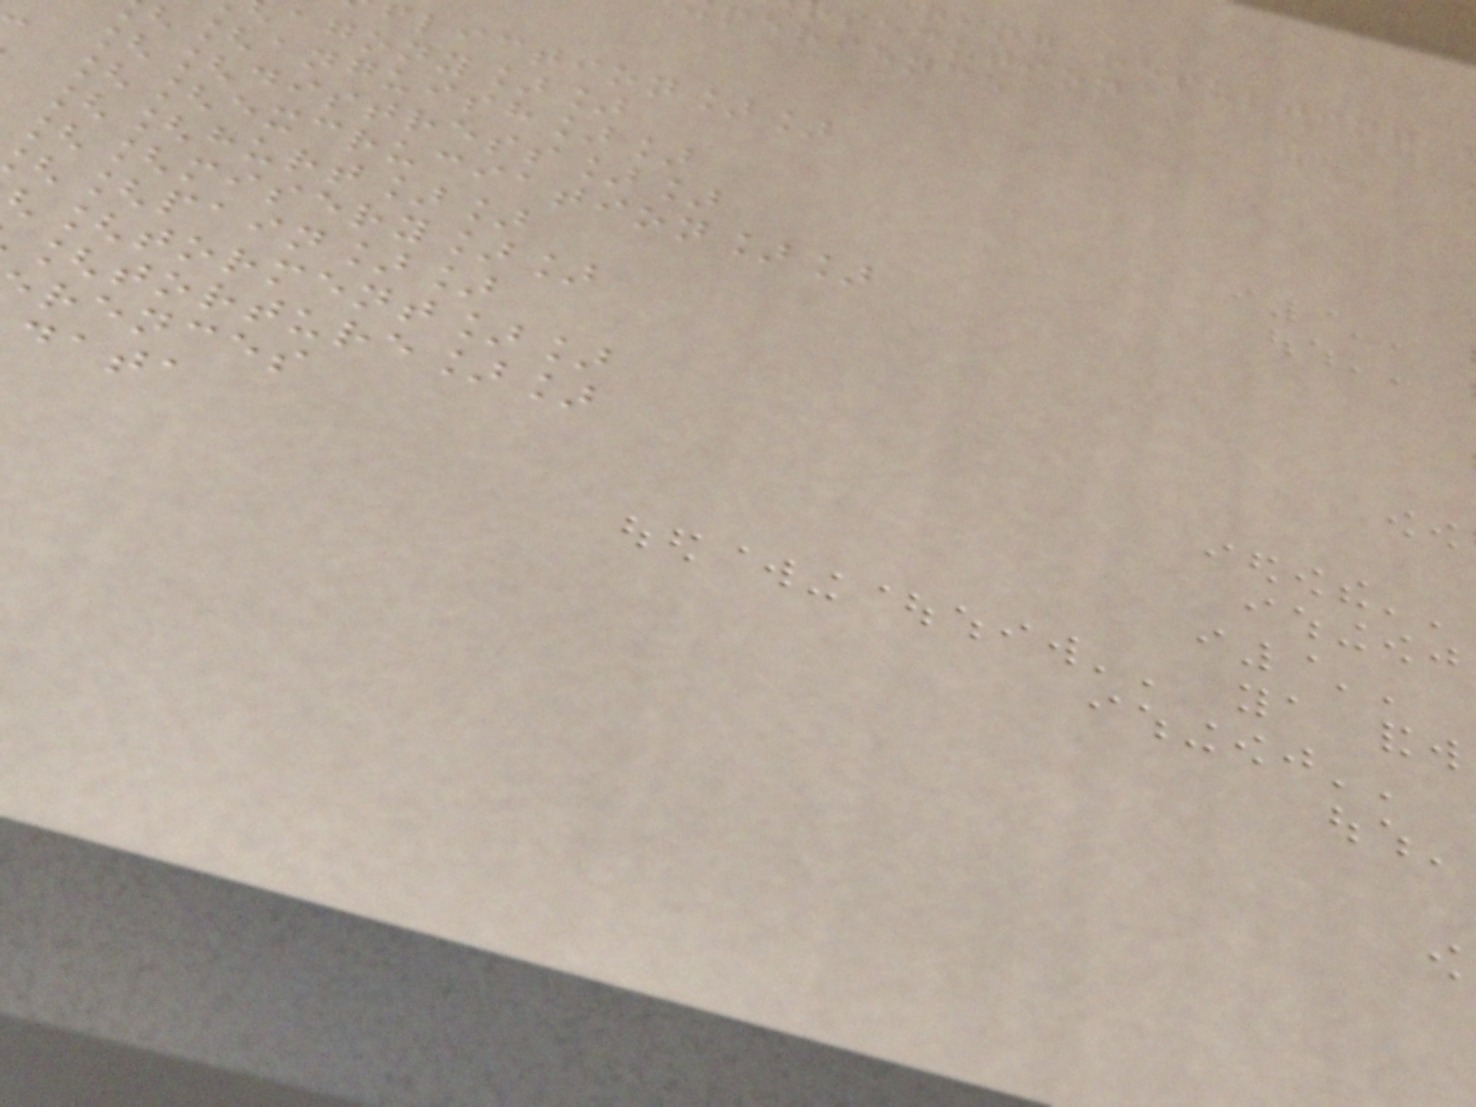ring resulting
secution
perience
fliction]]
agony]]
[anguish]]
[[distress]]
[[excruciation]]
[[hurt]]
[[misery]]
[pain]]
[torment]]
[torture]]
rences
data
